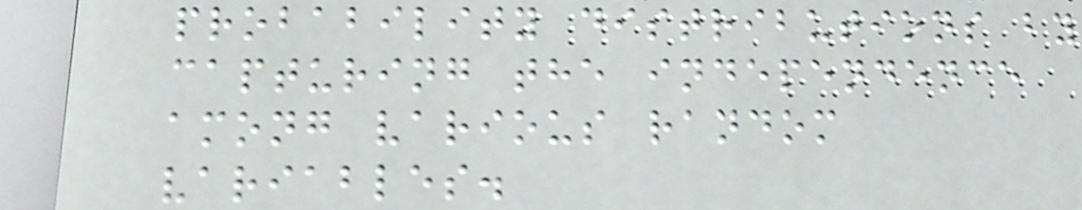probability distributions by
capturing the independence
among various random
variables.
